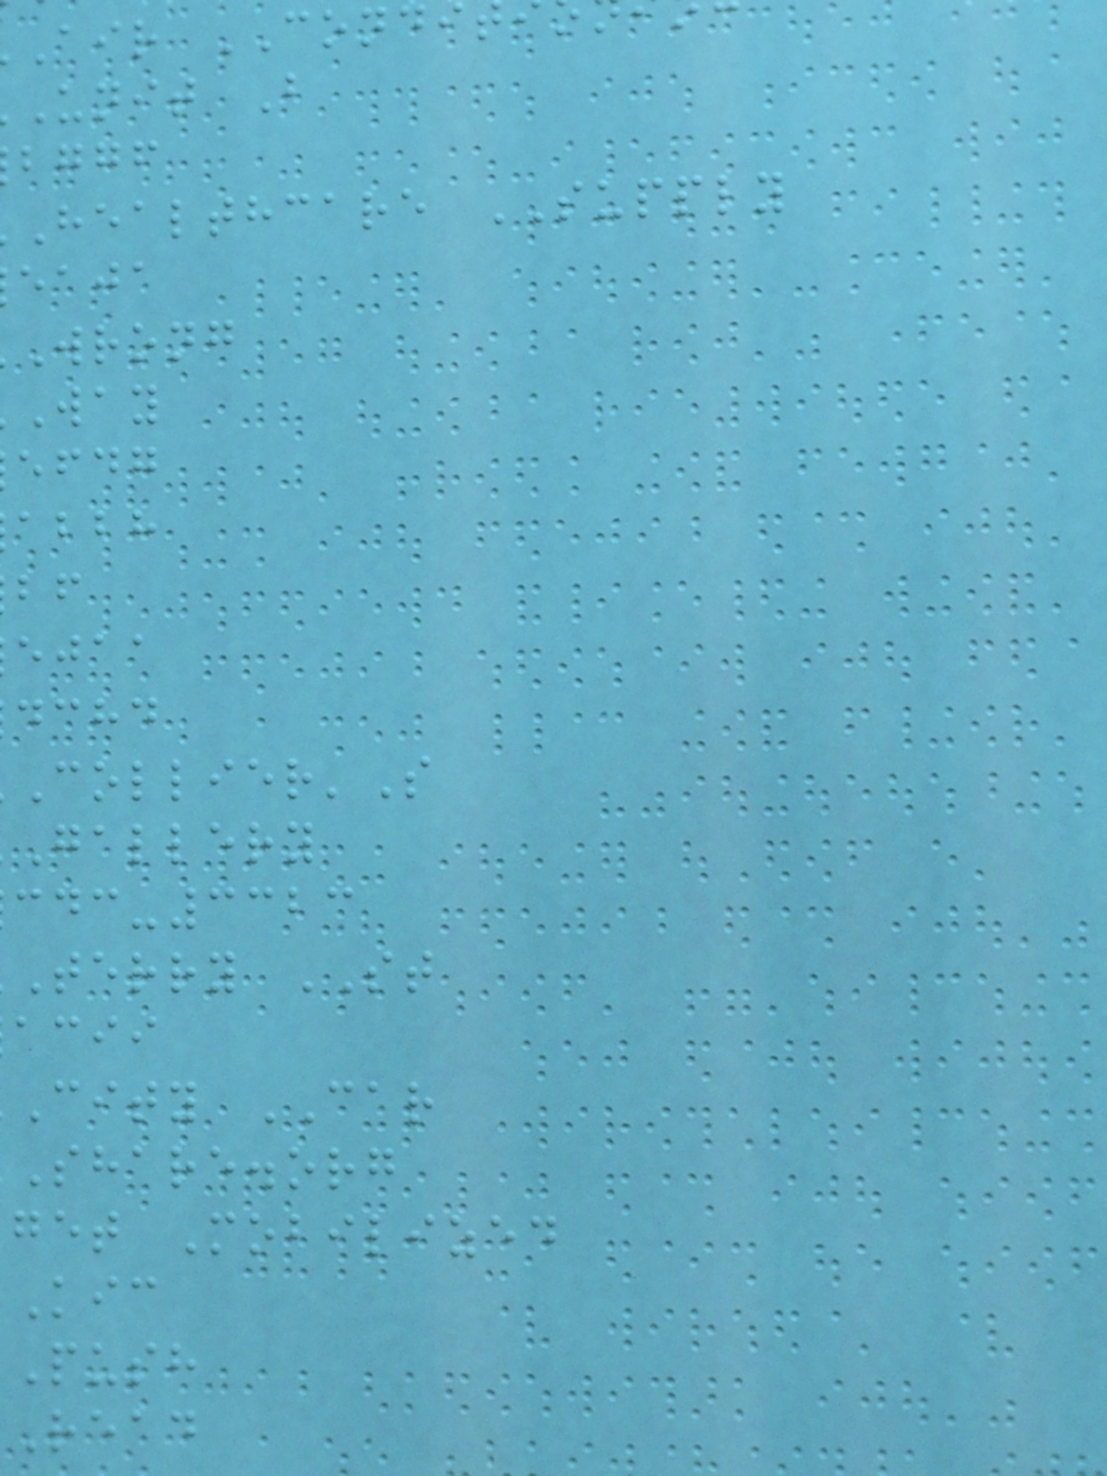air CONDI
unit B
bggf
healthcare SUPPLY
eaja
wrong
efdg
abbh
ejaa
dchd
gallery
-3323
terry ST
acii
city CAR
share.org
get Mobilized
push
read
